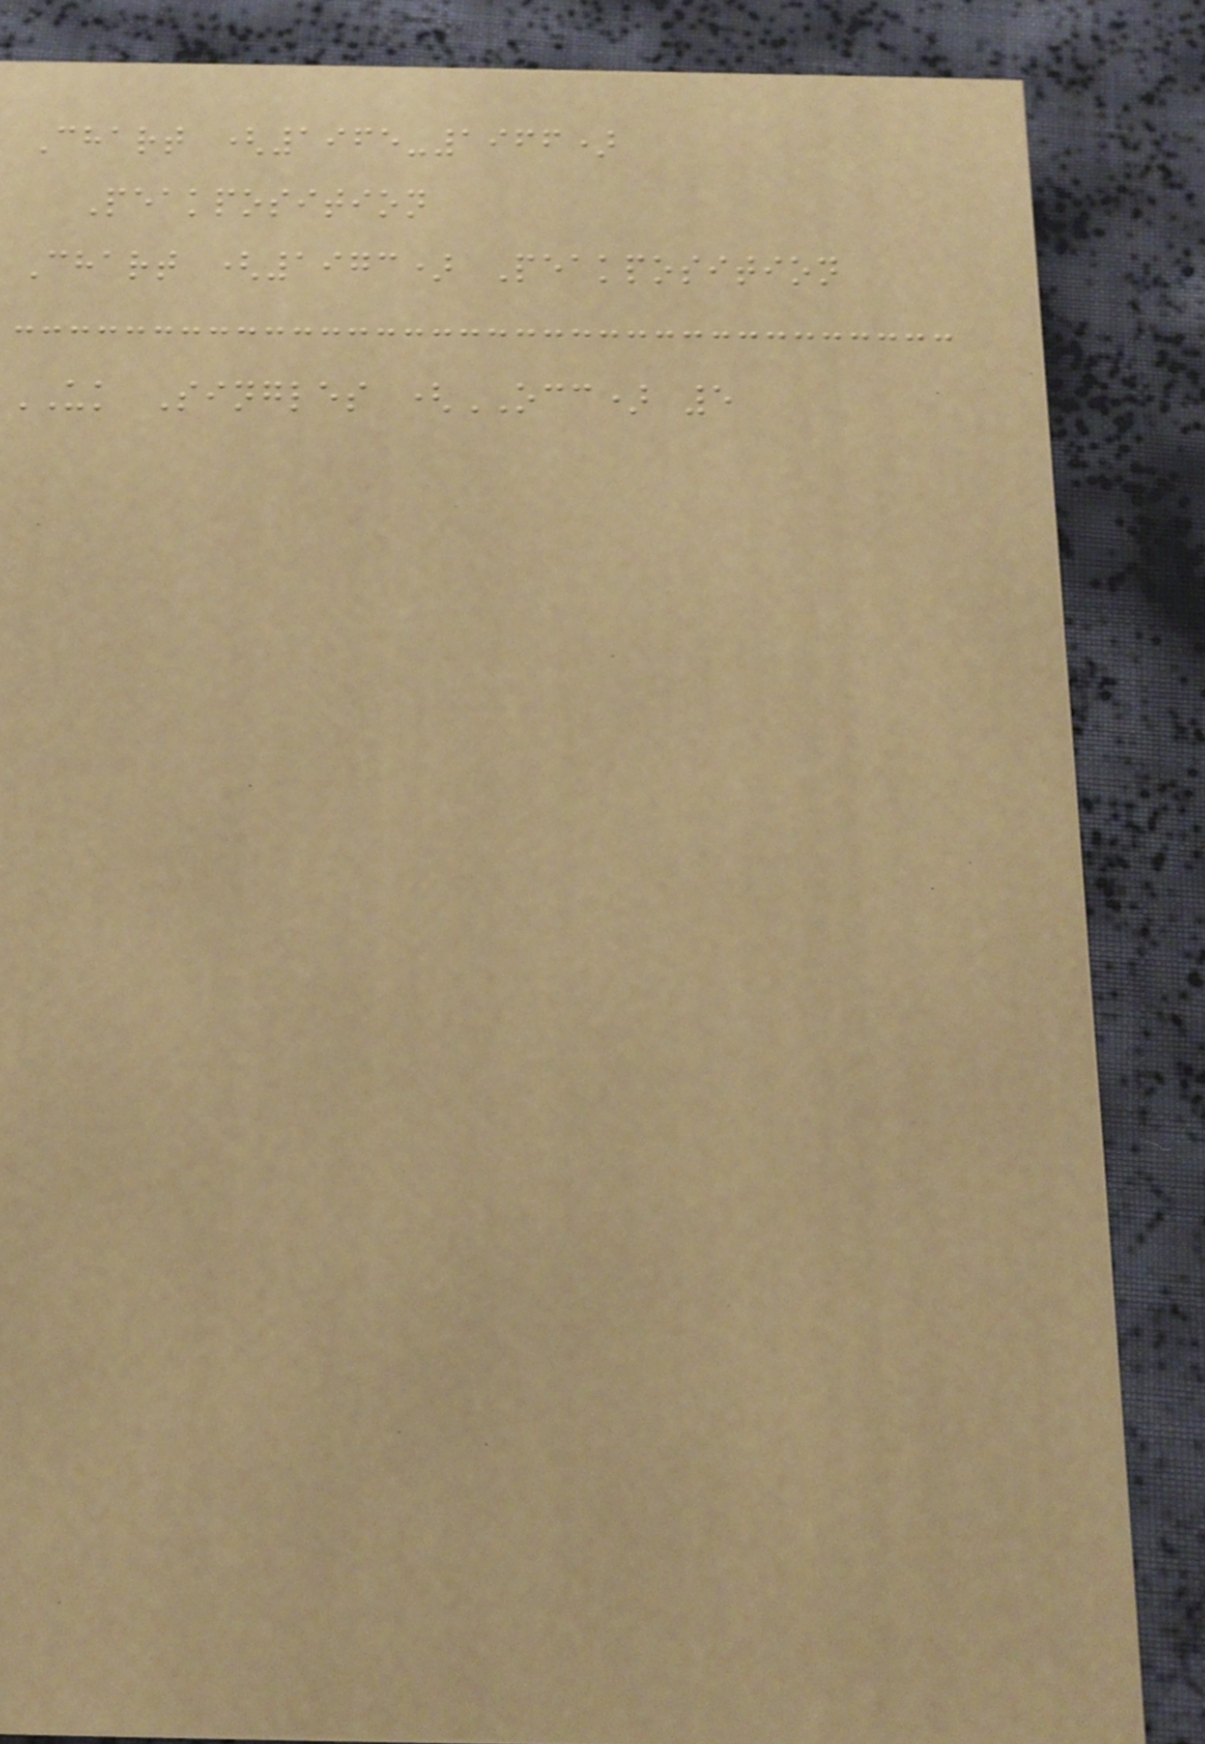Chart (1965-1966)
Peakposition
Chart (1973) Peakposition
UK Singles (OCC) 5
